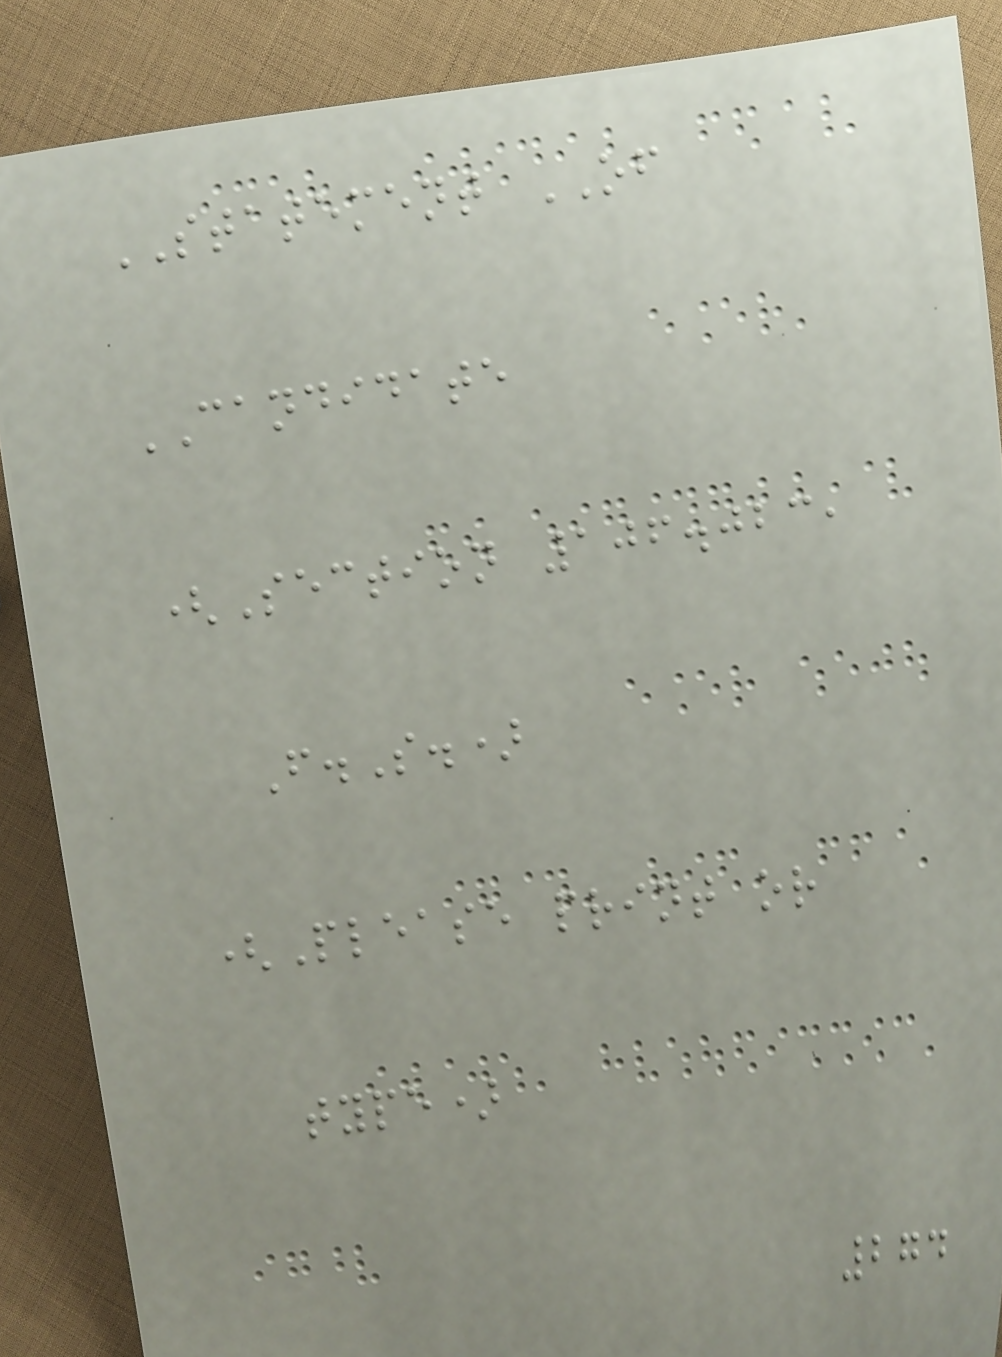STATEMENT OF
CANDIDATE
(Section 106.023,
F.S.)
(Please print or
type)
274
